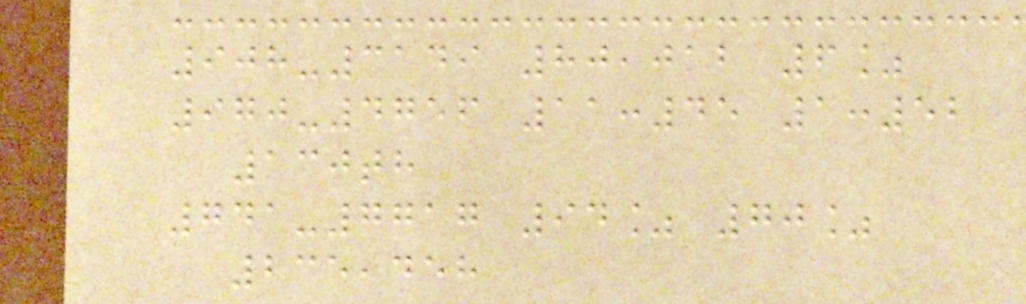908-3149 80,012 6%
970-4756 11:45 1:52
130th
741-7717 94% 70%
235,458
